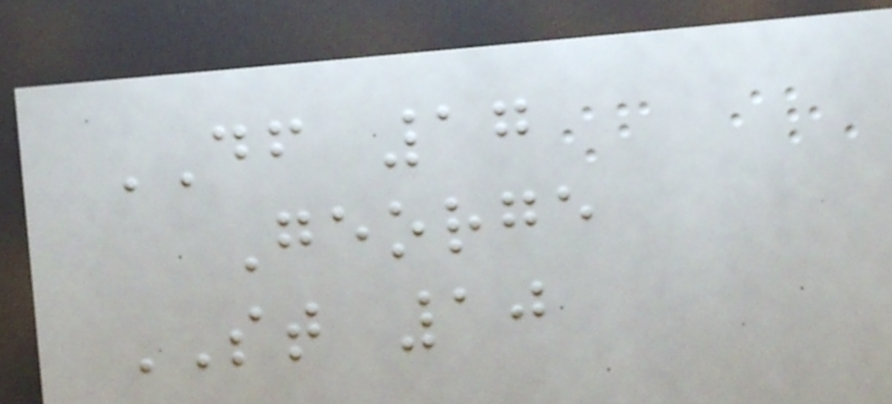DF 17
George
ST 10
